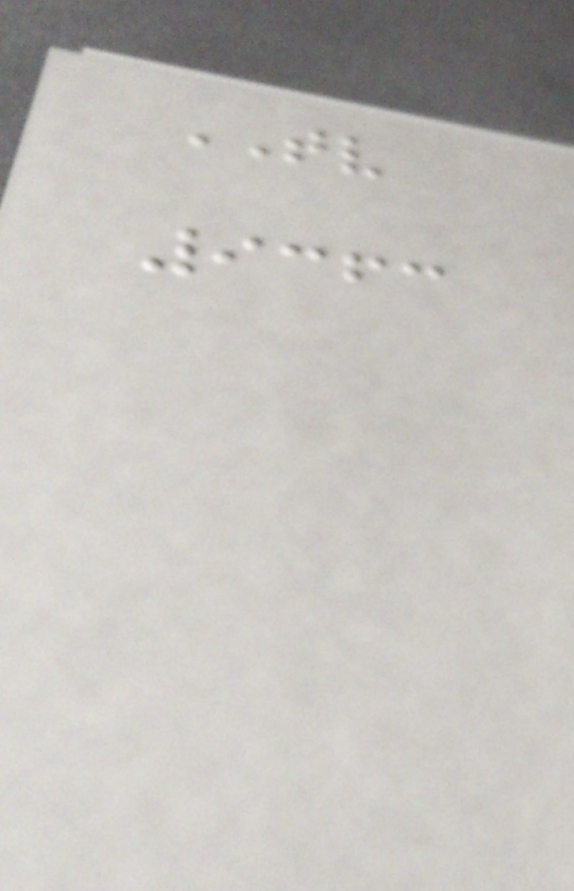TV
9363
